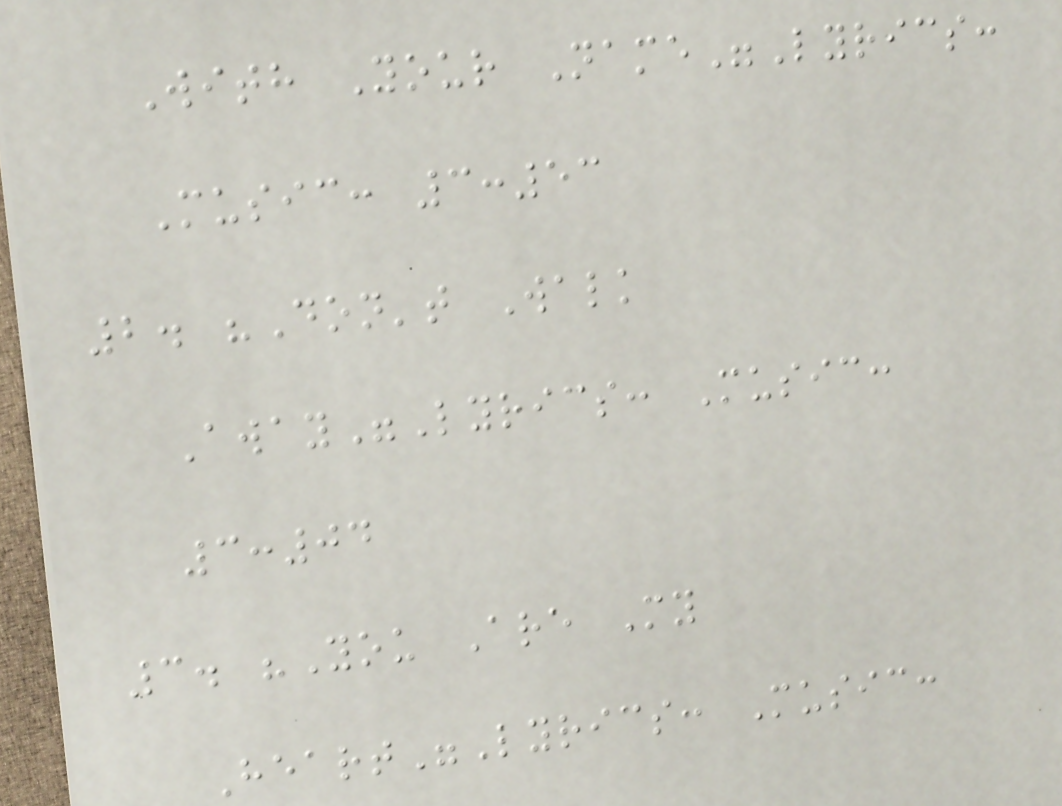With Your Name"Lyrics:
Music: 3:53
2. "Don't Walk
Away"Lyrics: Music:
3:04
3. "You Are My
Heart"Lyrics: Music:
